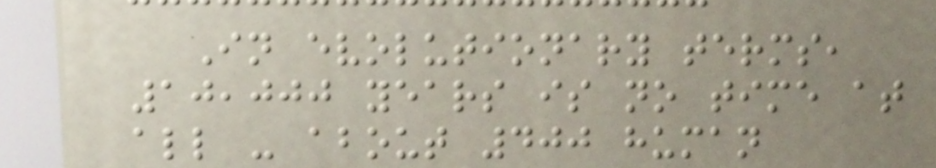In evolutionary terms,
10,000 years is no time at
all - about 400 human
